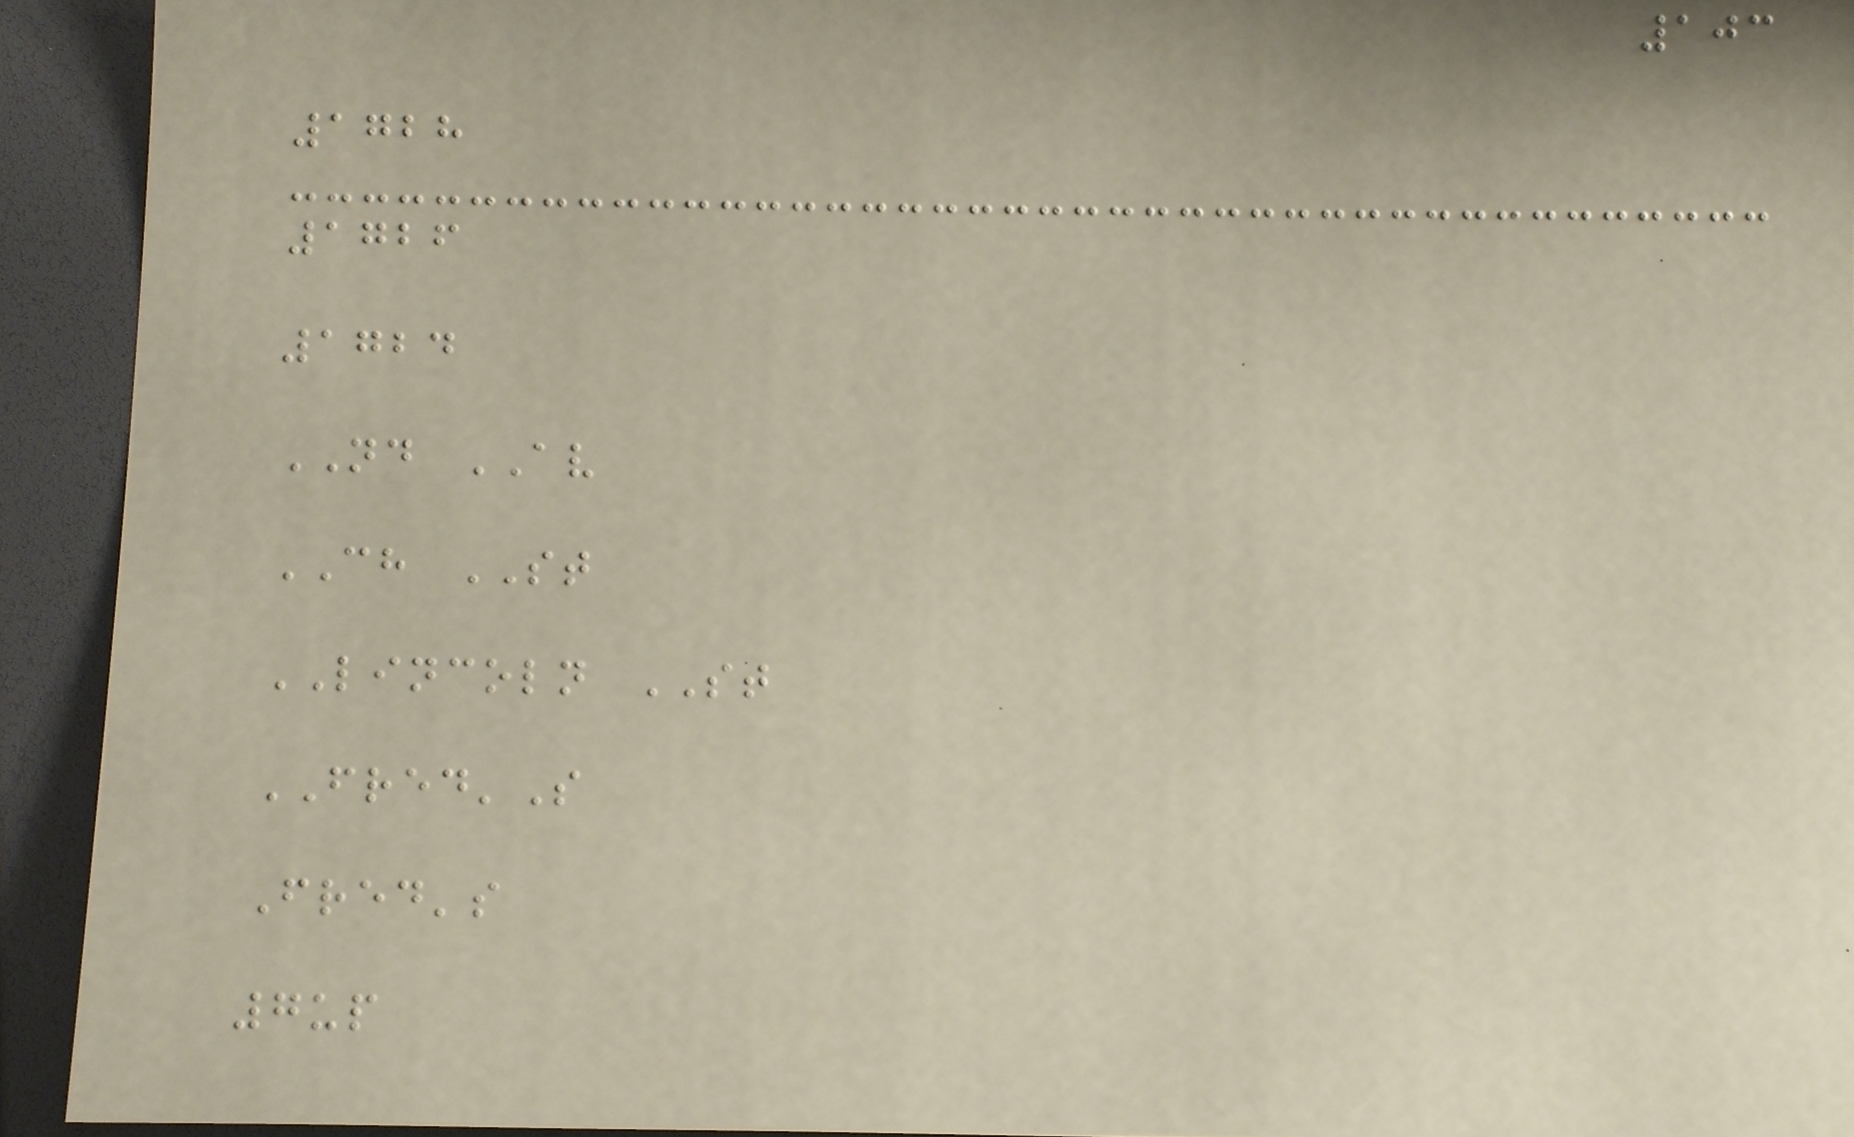103
1728
1726
1724
ND AV
CH ST
LINCOLN ST
FRED'S
Fred's
7up
